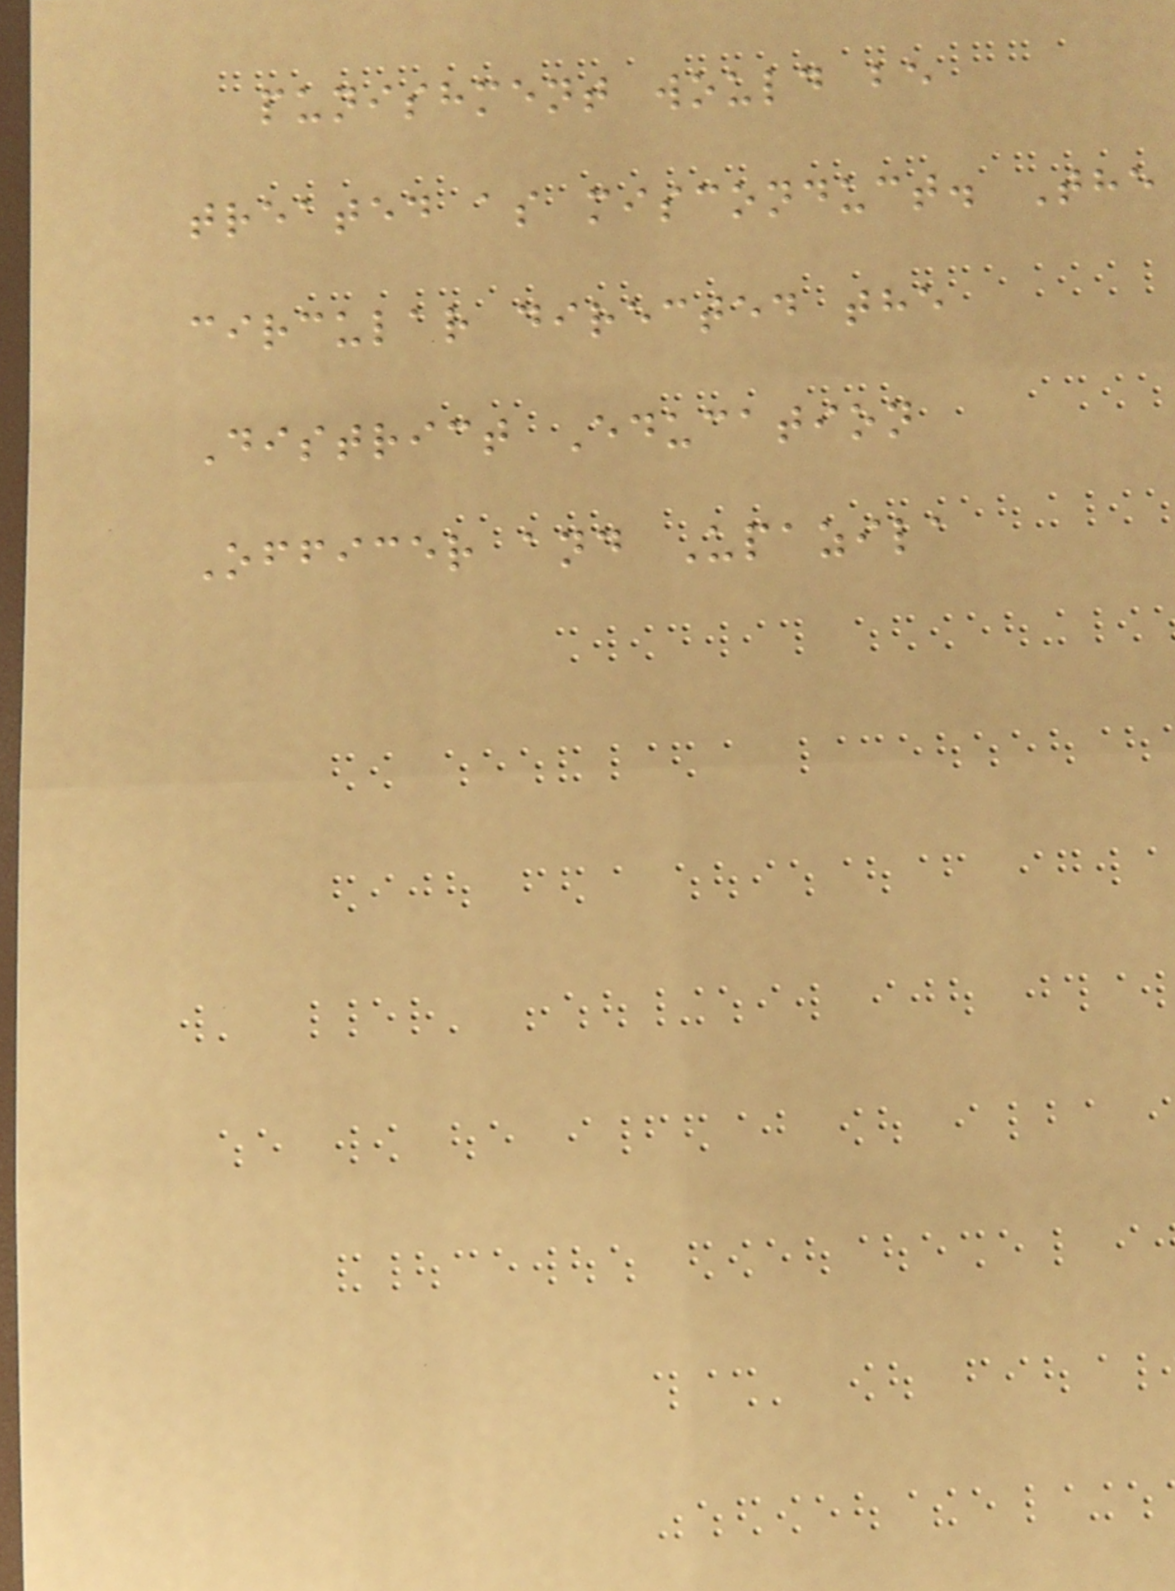punishment would be
treated as misconduct. The
circular directed the
District Education
Officer and Upazila
